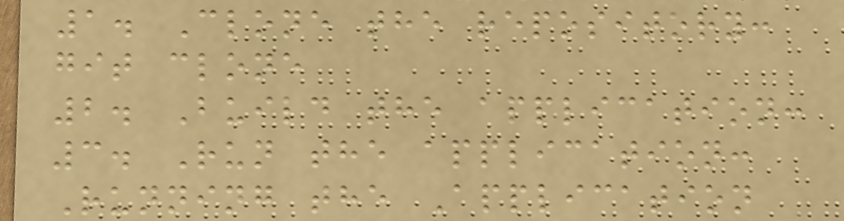1. Clone the repository:
git clone
2. Build the application:
3. Run the application:
Running the Application
